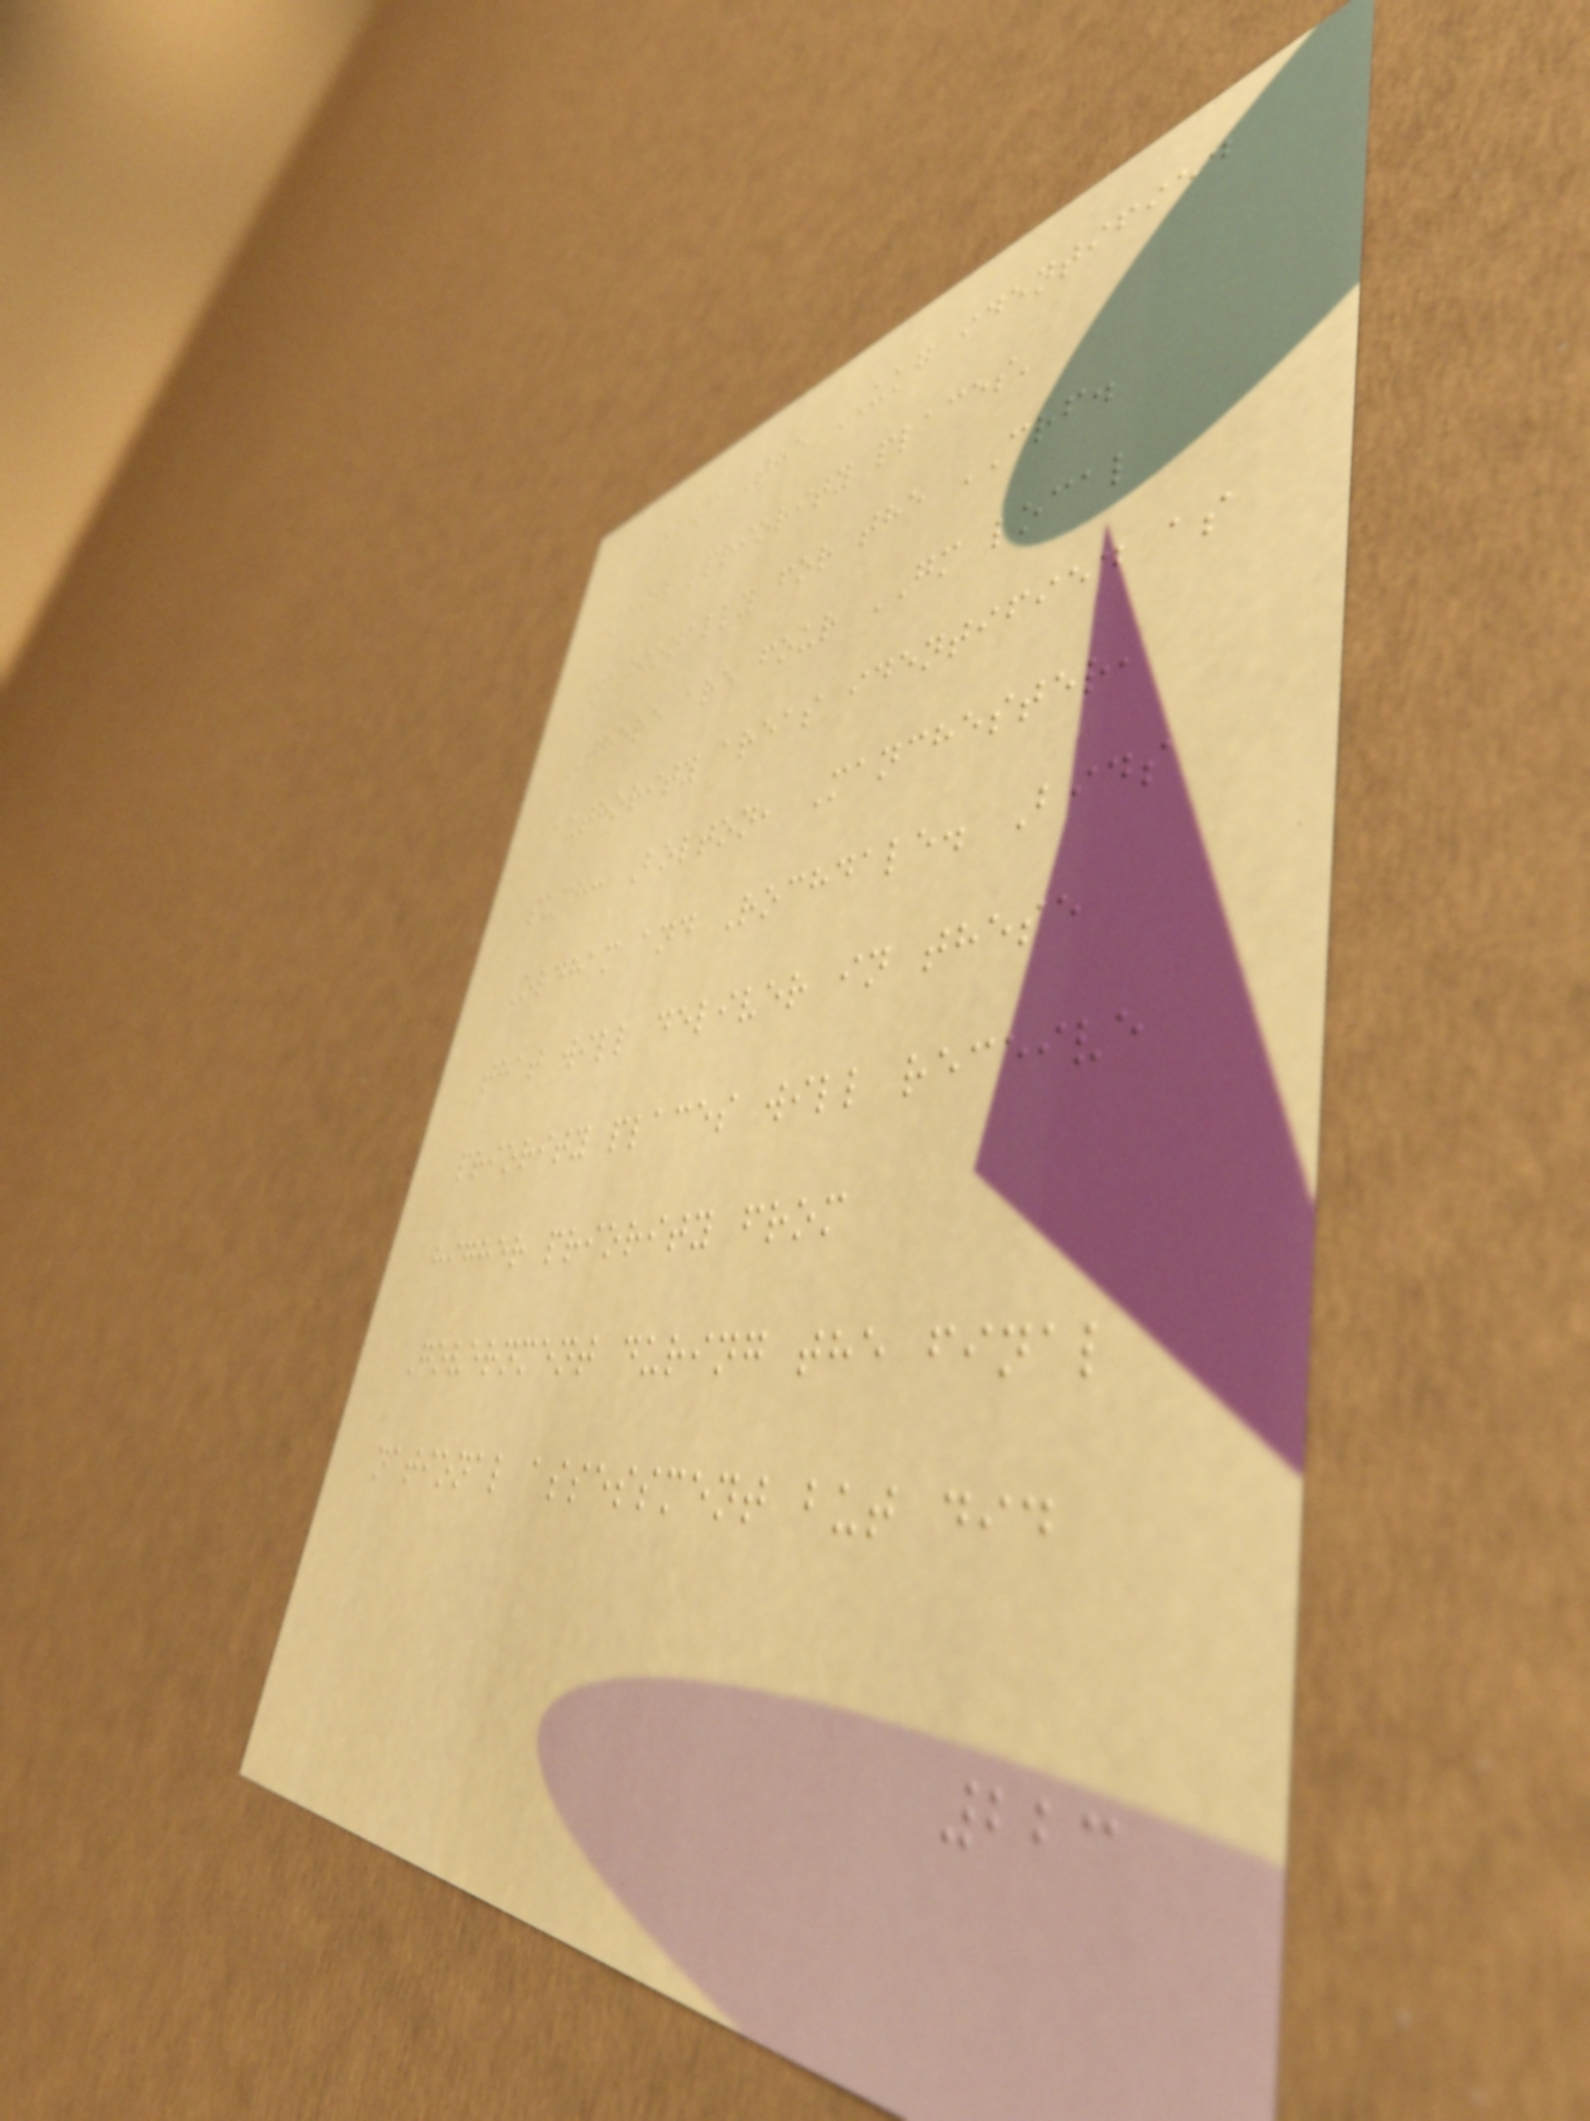2.3 The UKG identified
100 'priority places'
nationally for the CRF.
There are four GM local
authority areas identified as
such: Bolton, Manchester,
Oldham and Rochdale. Bids
that will deliver in these
priority places will receive
higher priority from
Government during the final
national assessment but did
223
